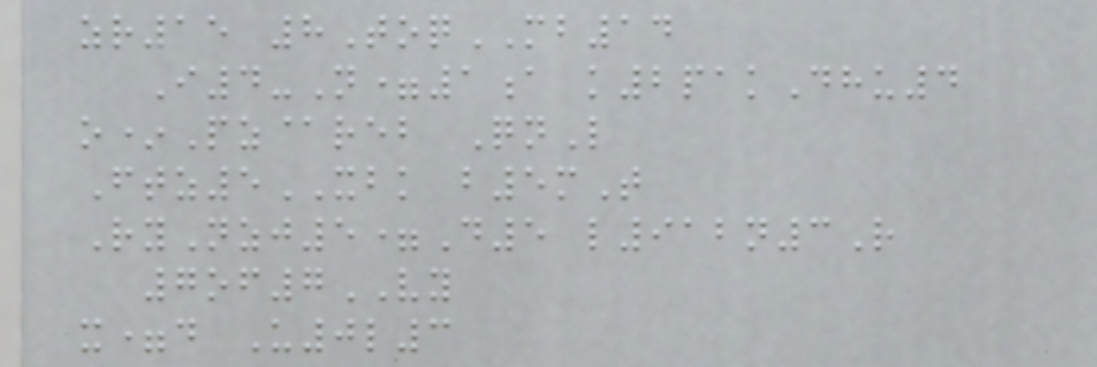zr15 8ToqMB14
I4-N=1a k2pakDhu4
o*Pz@reb QnL
Ftz5XBK b5mT
RyNzj5=D5 l912n3R
7of7VY
x=d U0l3
